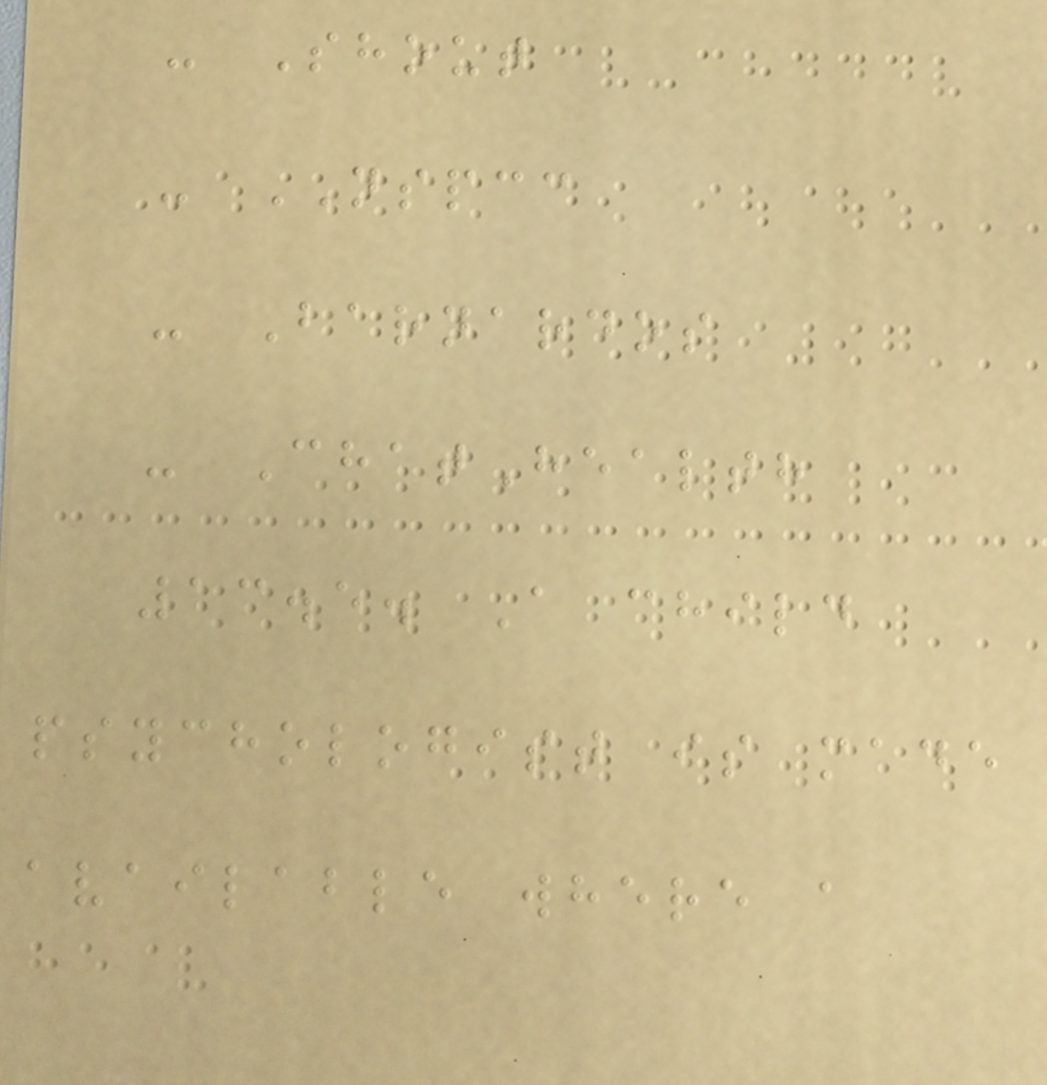- Shout
- NSPCC
- Barnardos
- ChatHealth
13.5. A child
psychologist is made
available where a
